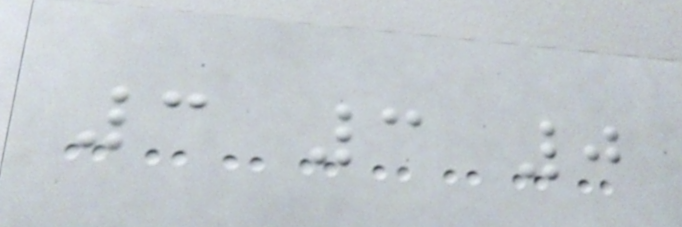3 3 0
